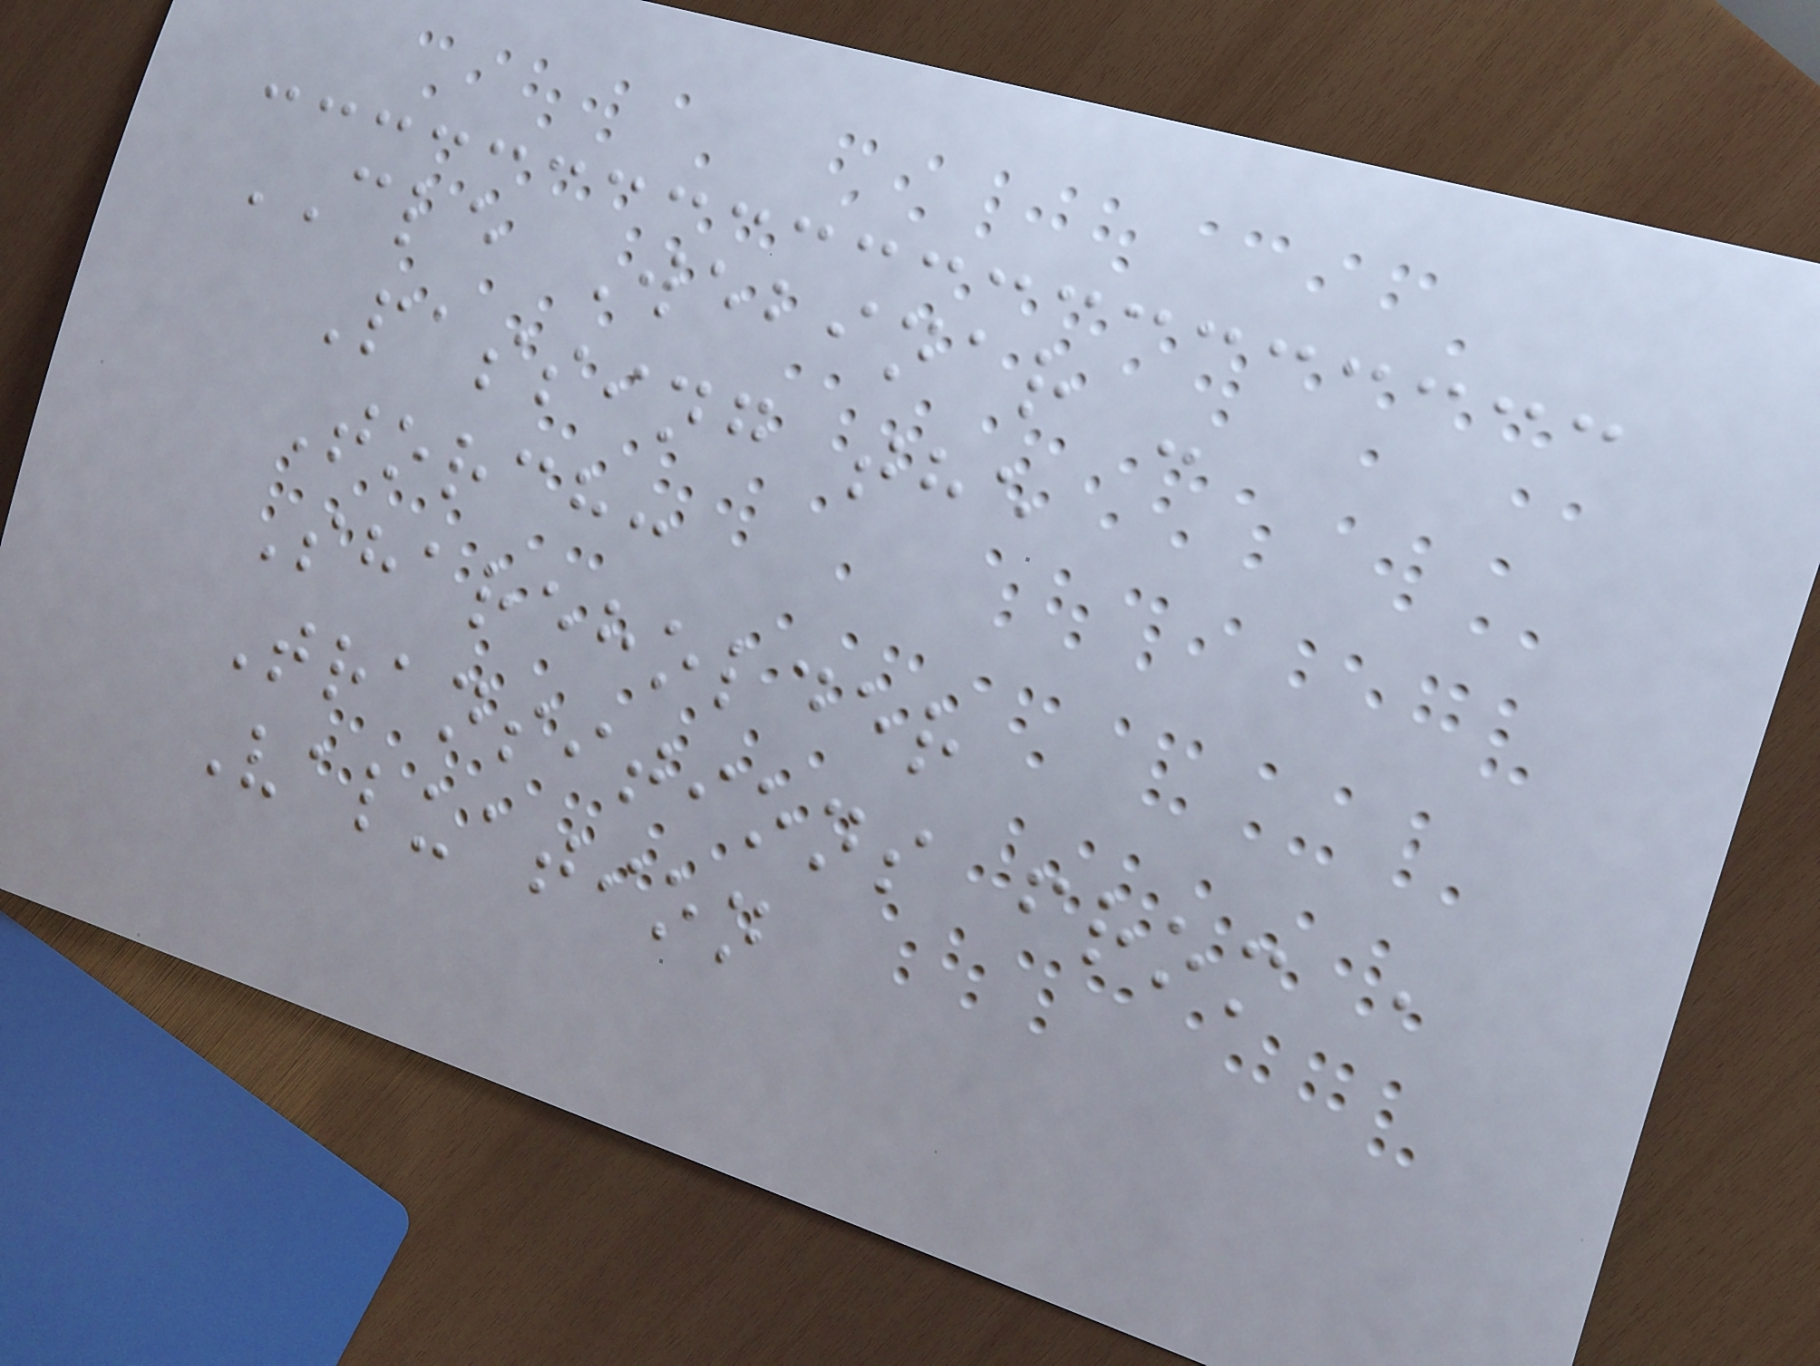CLE Webinar -
Passing the
Torch:
Shareholder
Transitions from a
Valuation
